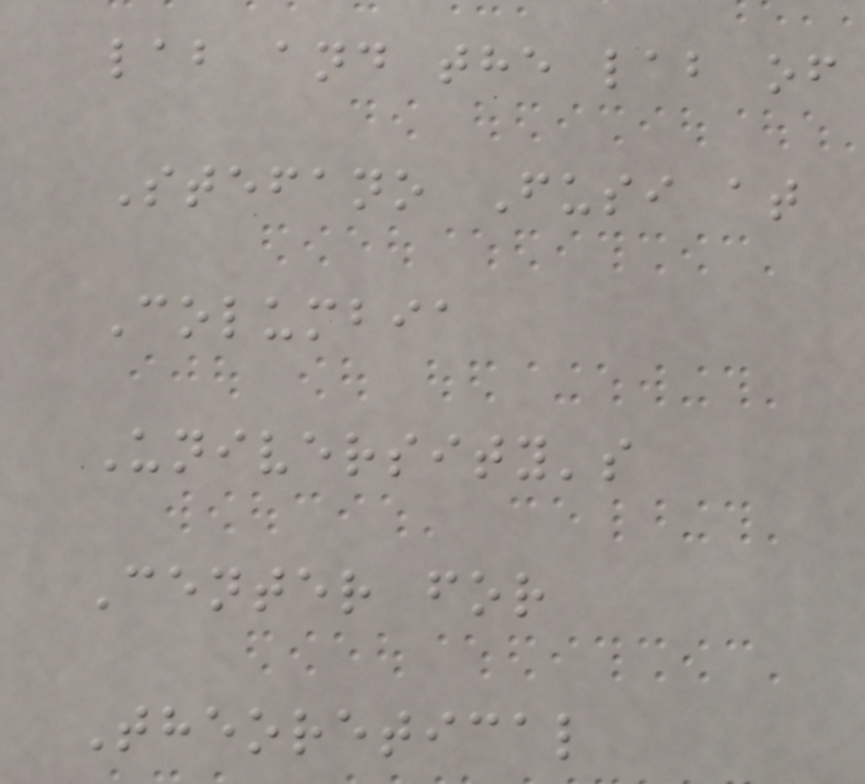lab and the lab of
Stefano Fusi at
Columbia
University's
Center for
Theoretical
